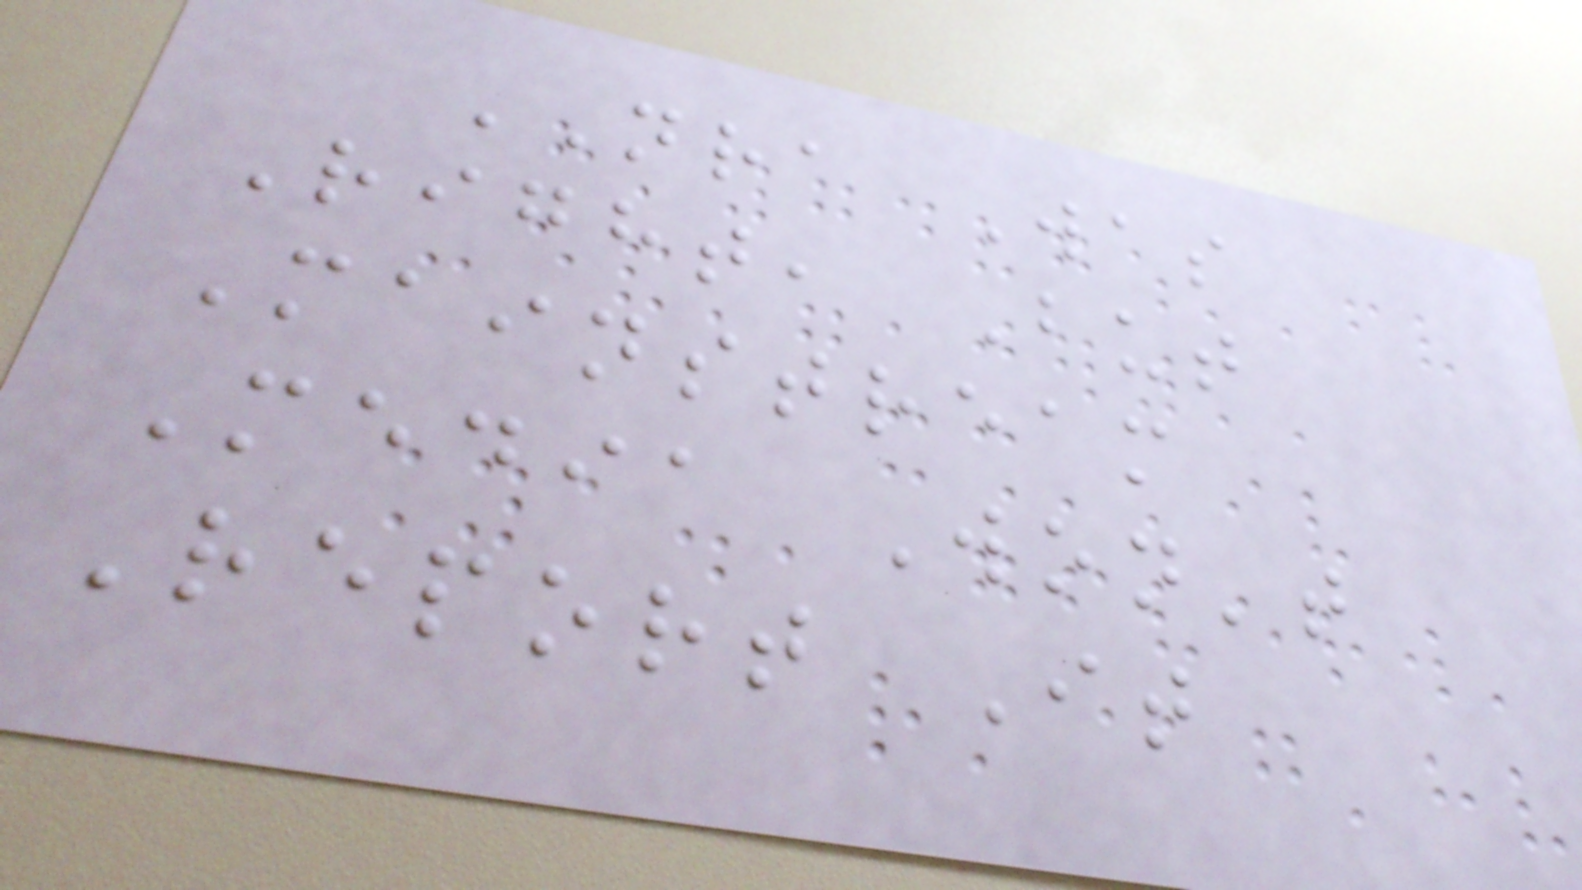NRA Was
Right, But
Mainstream
Media Won't
Report It
